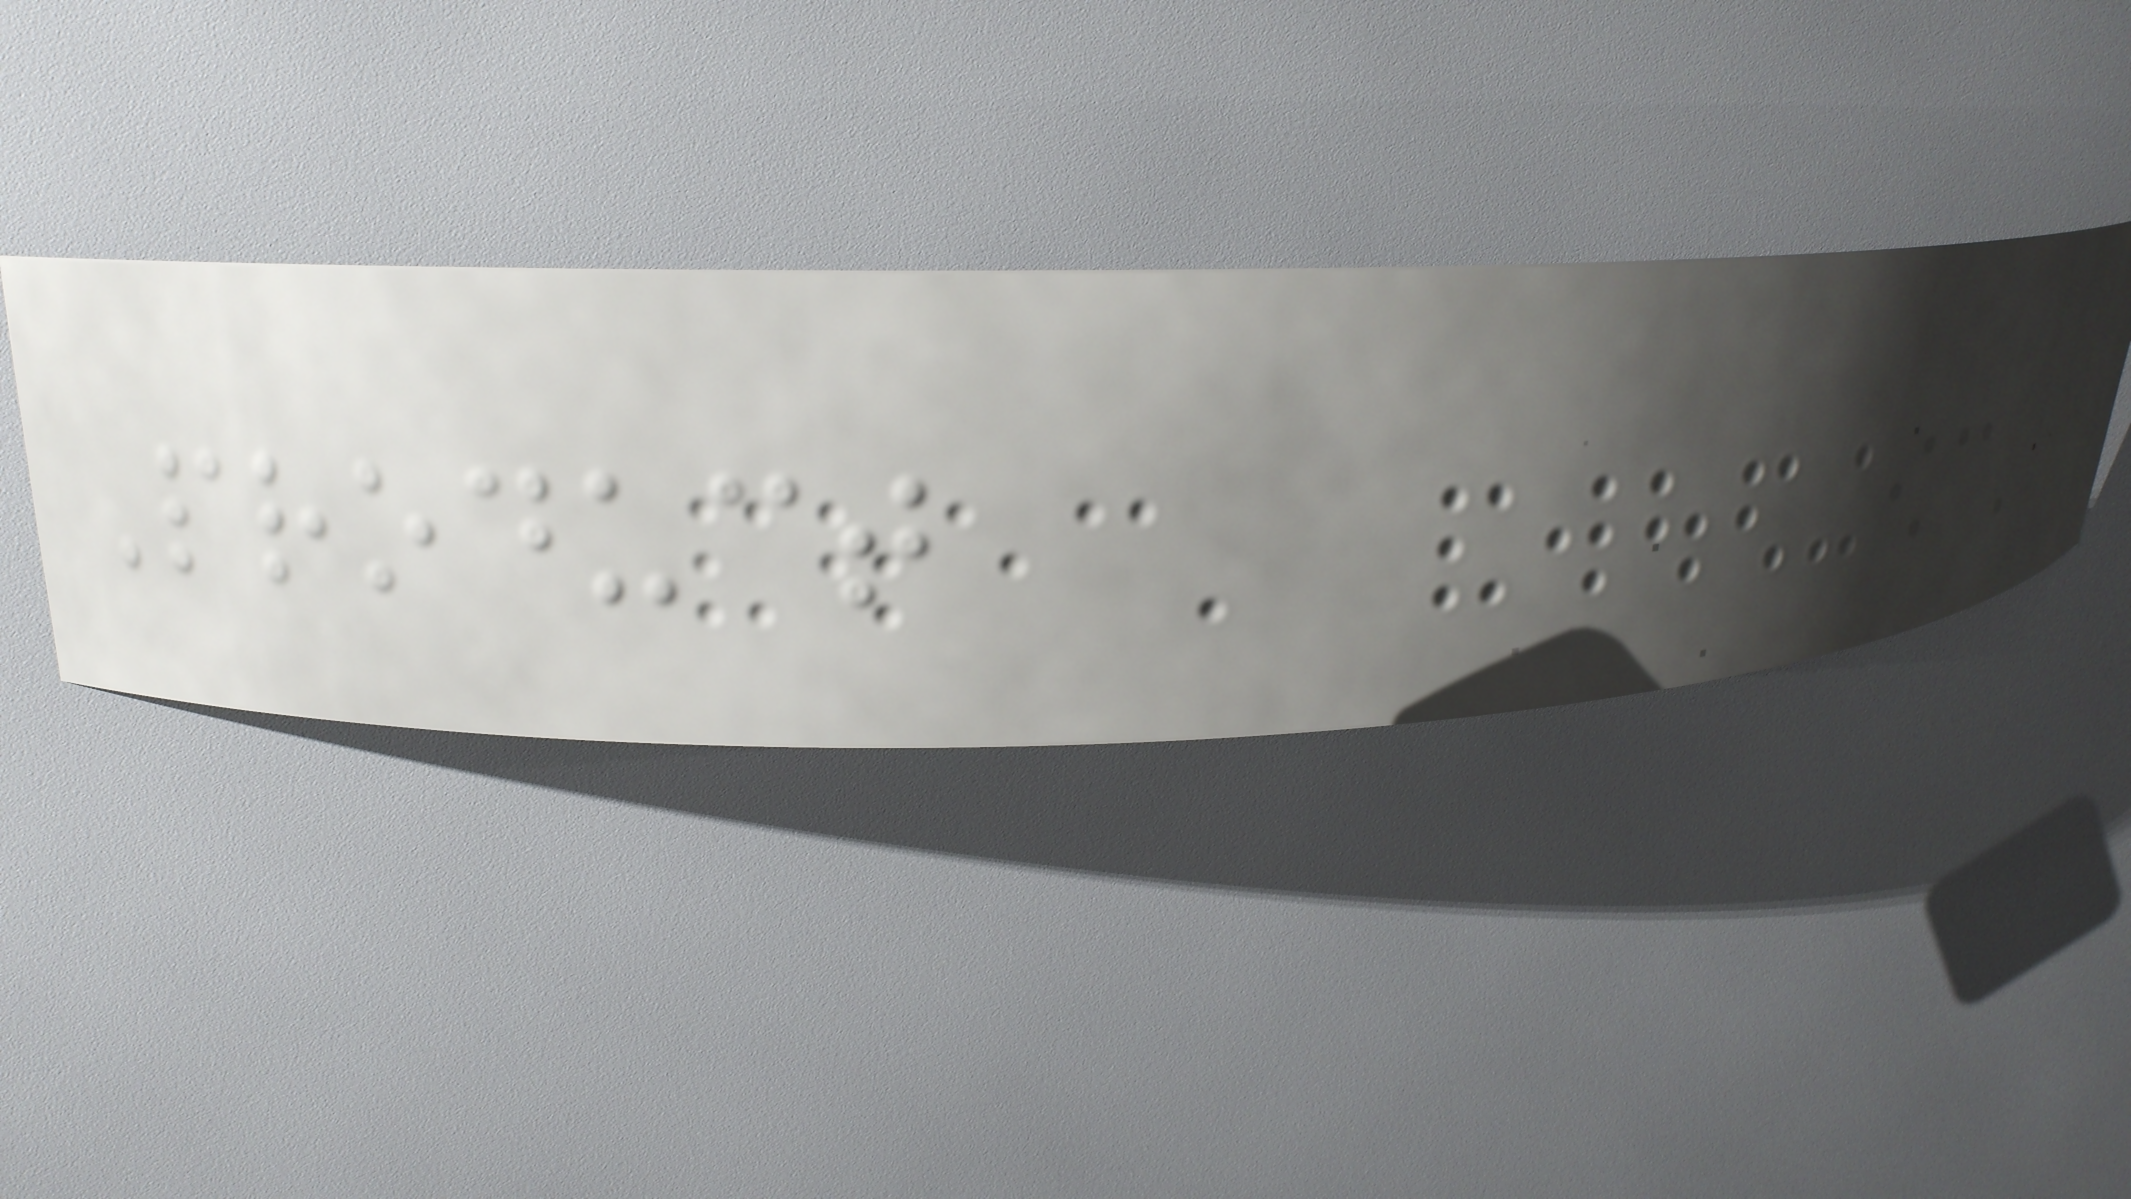Product
